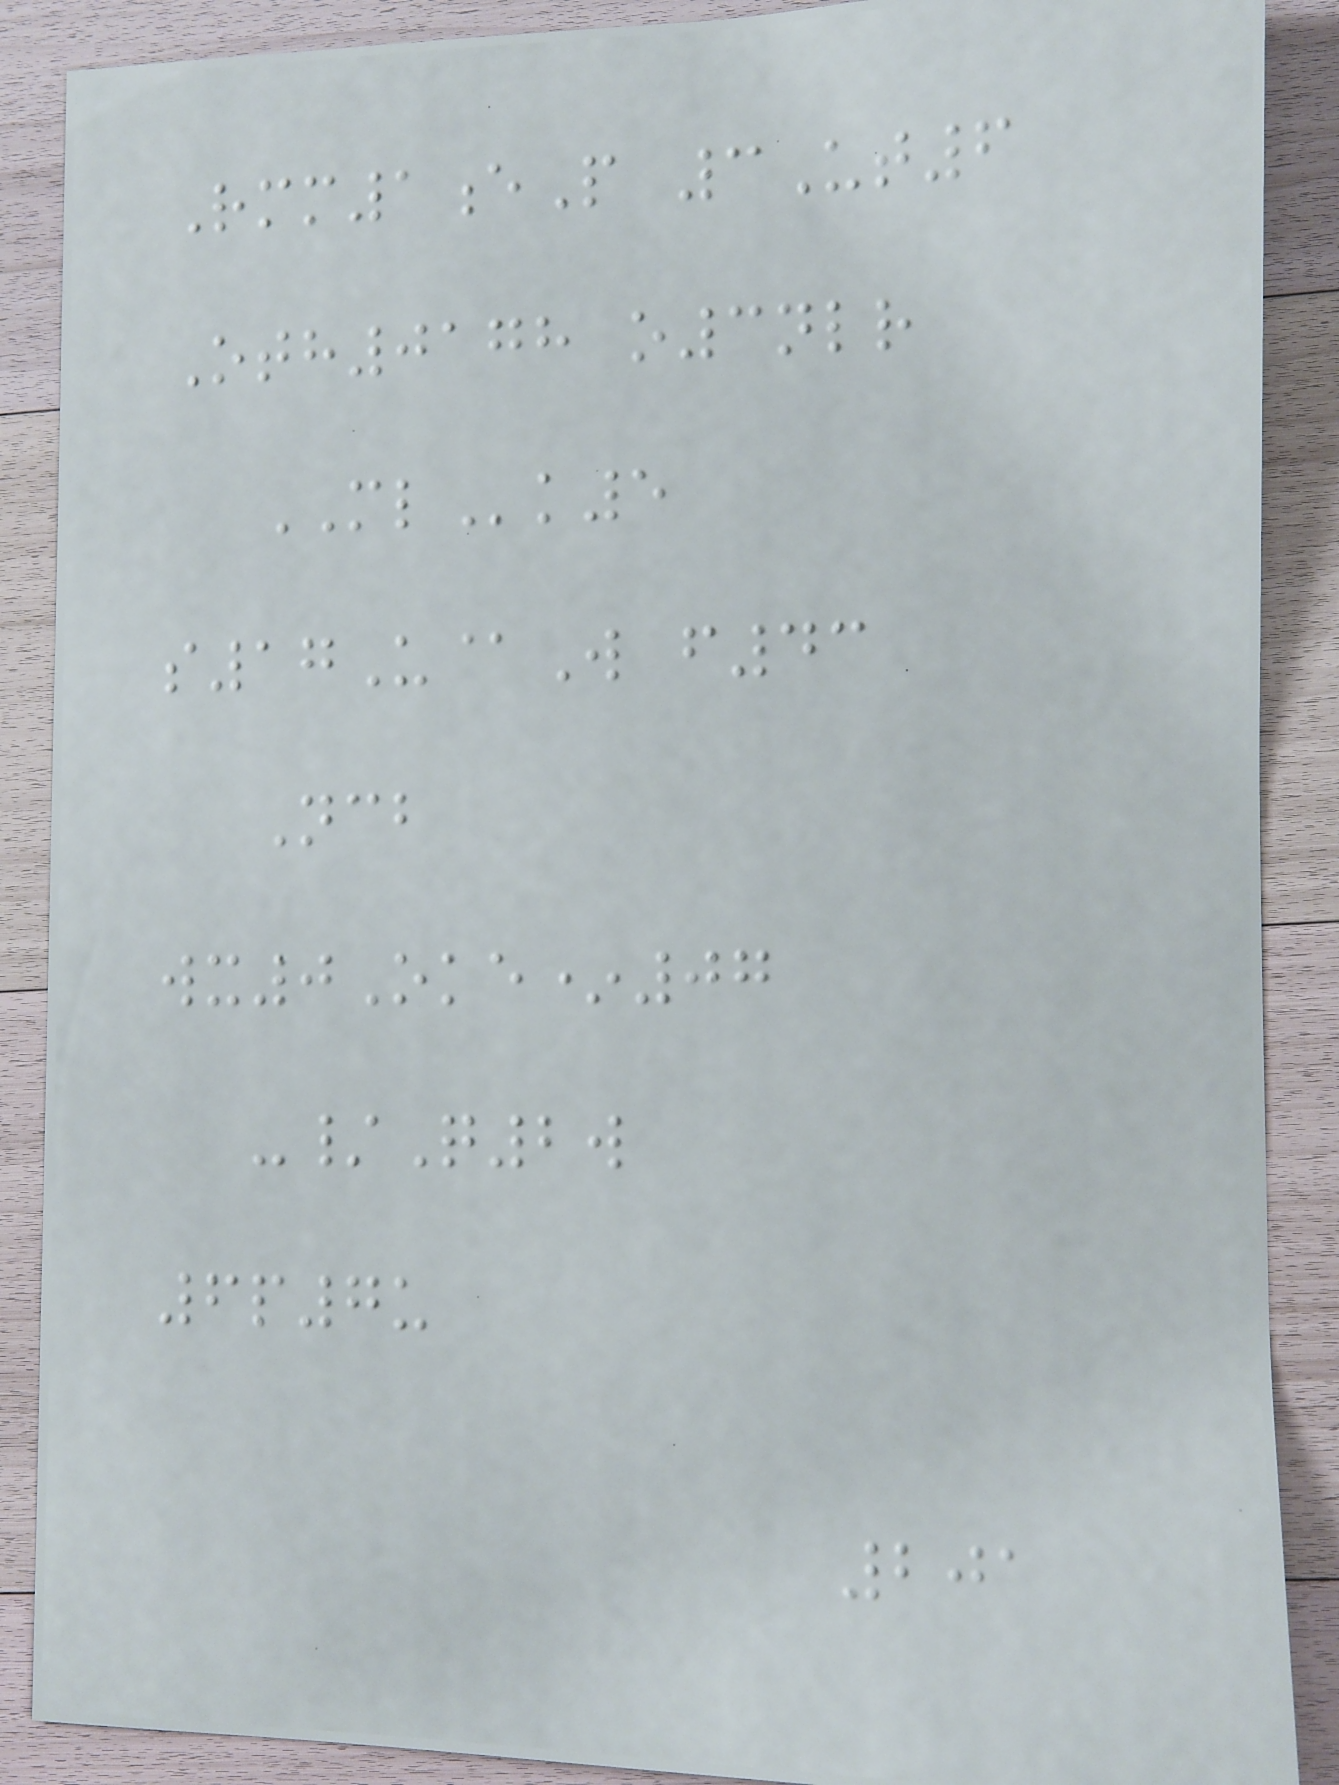Rmm1eP 3Ut6
Oth0178 o3nlr
MLk5
s17U@W f43
Ncb
wx0Oke*07
-/Q2w
6p7u
201
